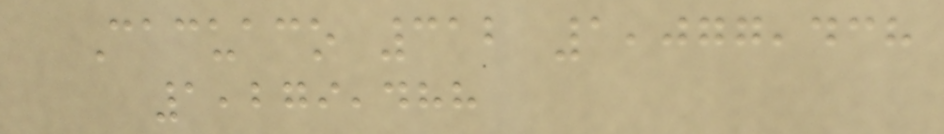Cacuaco 312 1,077,438
1,279,488
